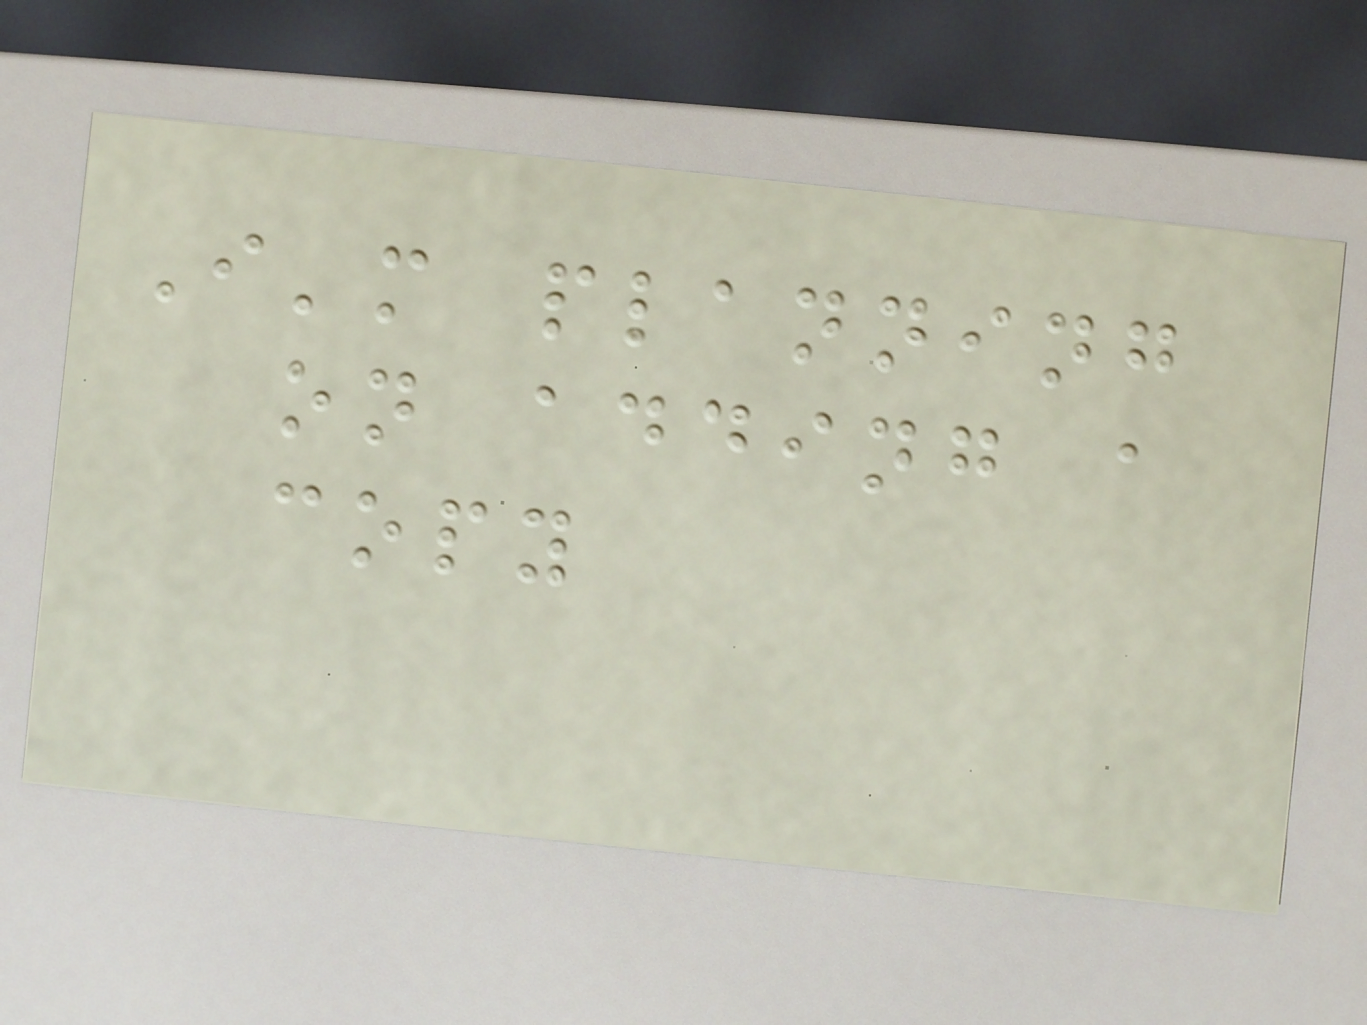I'm planning
on adding a
copy
